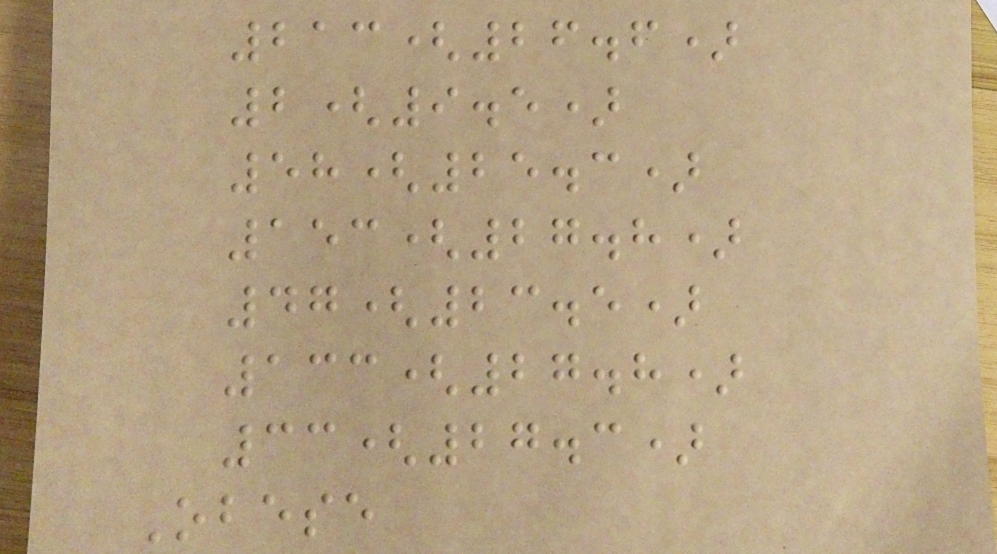213(26.6)
2(9.5)
58(25.3)
153(27.8)
47(23.5)
133(27.8)
33(27.3)
Obese
